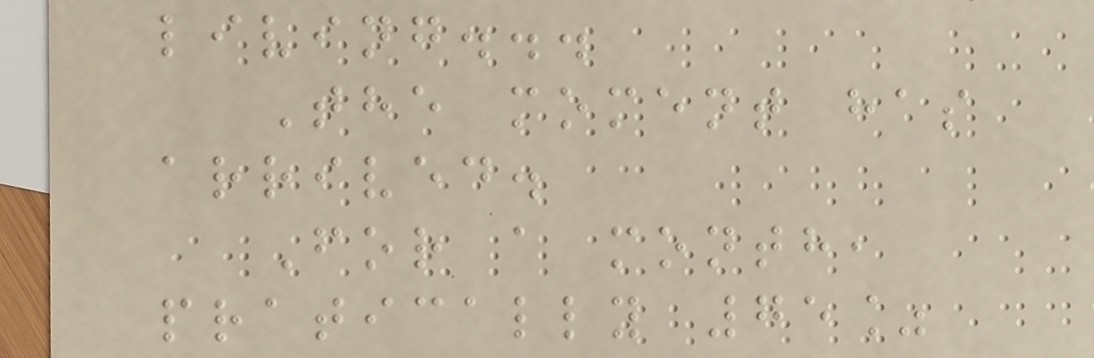living...
The moment has
arrived.
For a month,
pratically 75%
